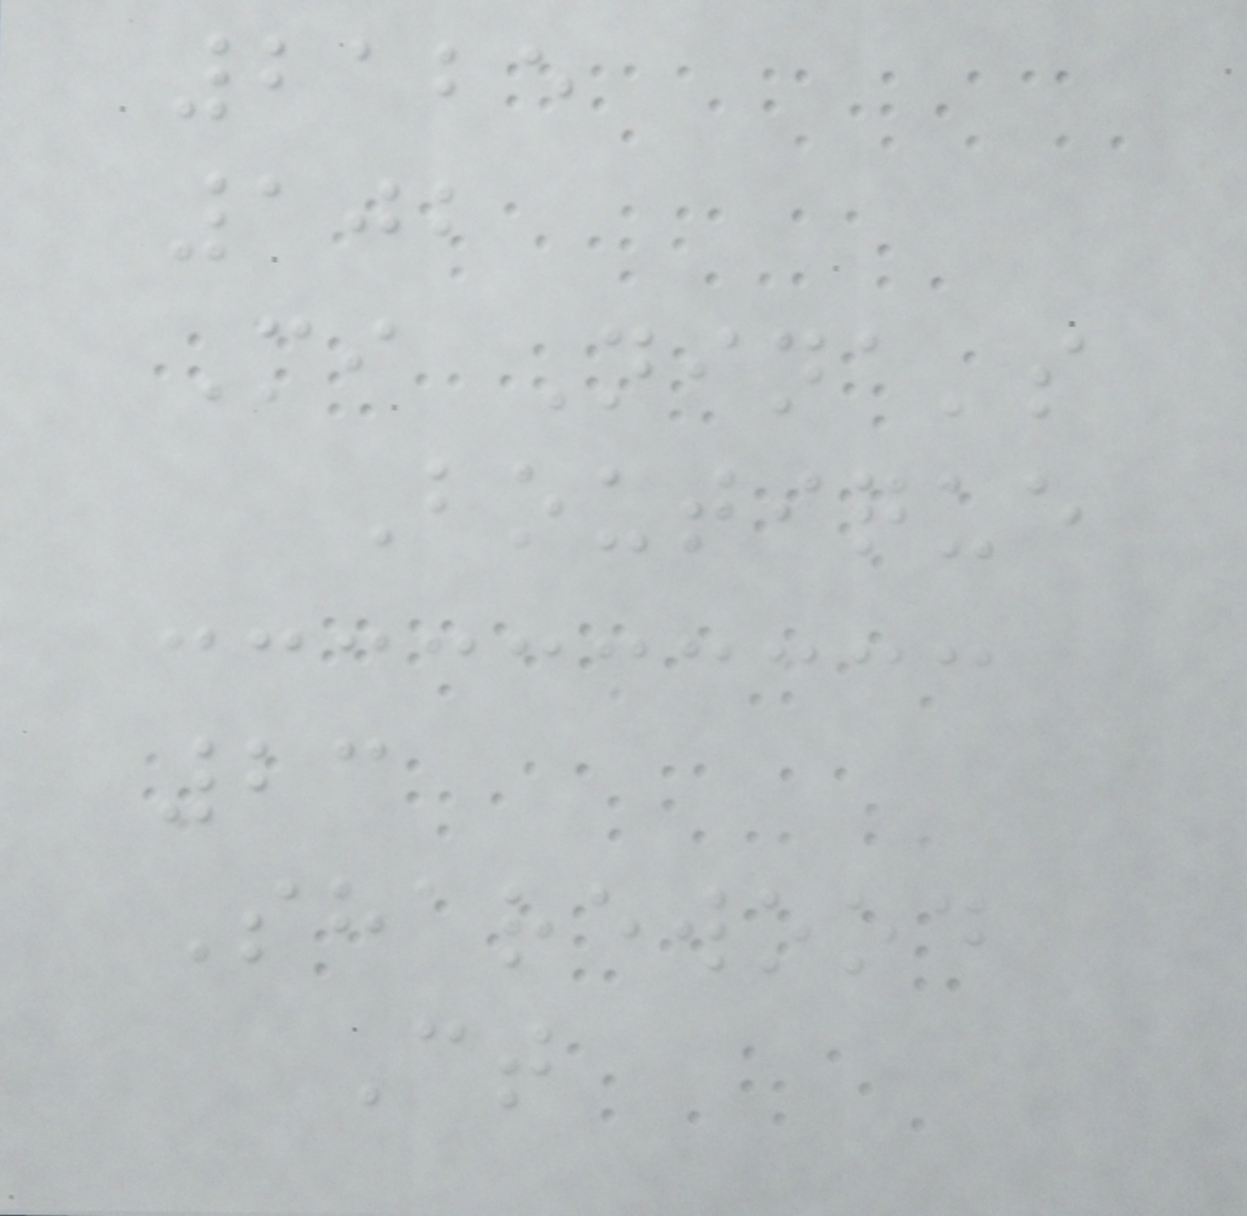2125
102
Mi Nina's
Boutique
23
Sharewood
Ct
